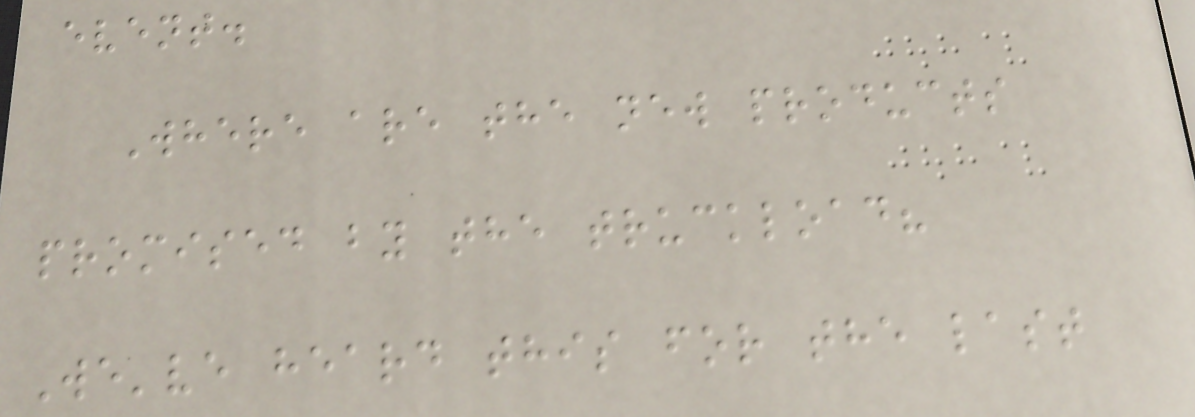event.
Where are the new products
promised by the truckload?
We've heard this for the last
